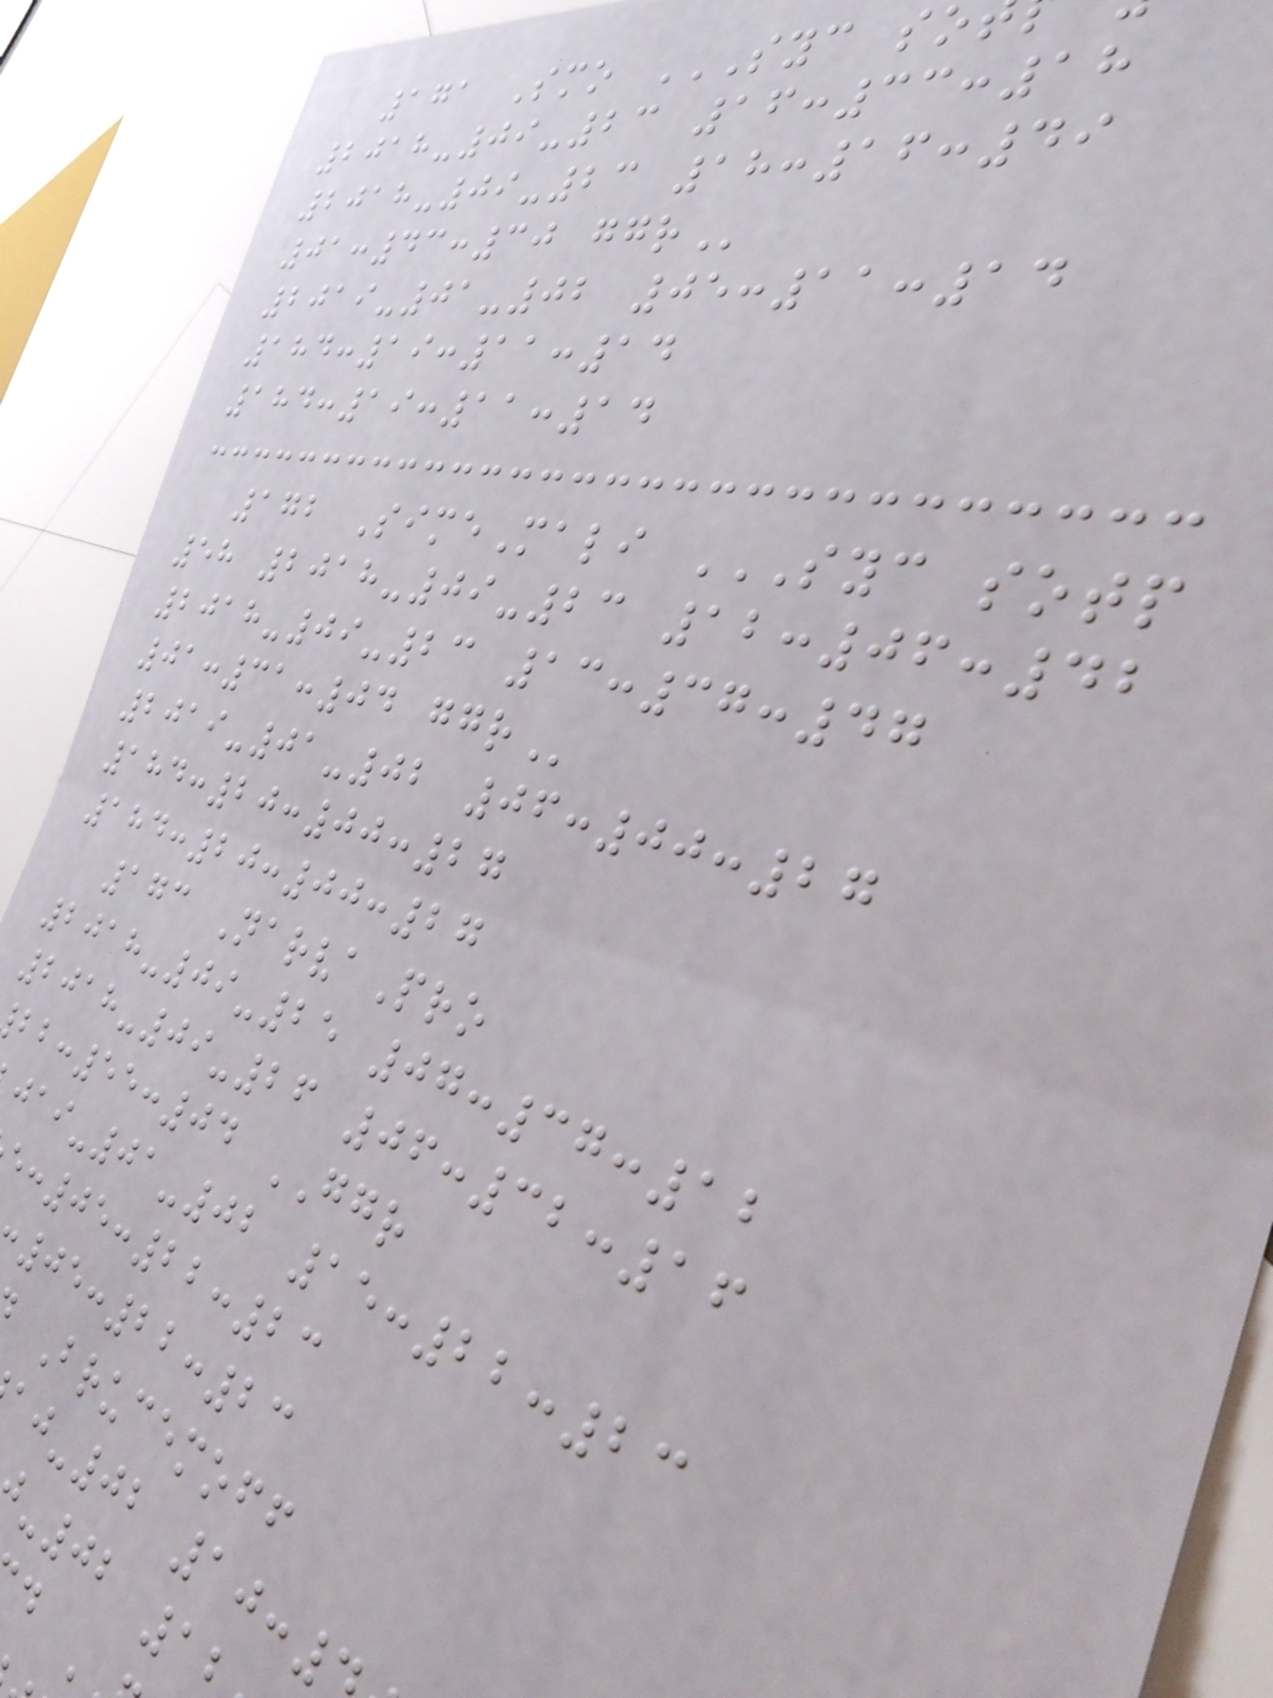2018-09-23 16:33:18
2018-09-23 18:16:49
01:43:30
2019-01-02 05:11:14
184:19:11:14
184:19:11:14
172 SimeMali SYC SOTP
58 2018-09-23 12:06:42
2018-09-23 13:37:47
01:31:04
2019-01-02 06:00:27
184:20:00:27
184:20:00:27
173 NarvaPro
2018-09-25 07:37:12
2018-09-26 06:32:16
:55:04 GGR
-01-02 15:22:23
:05:22:23
05:22:23
Brucemoff
-02 10:
-02 1
